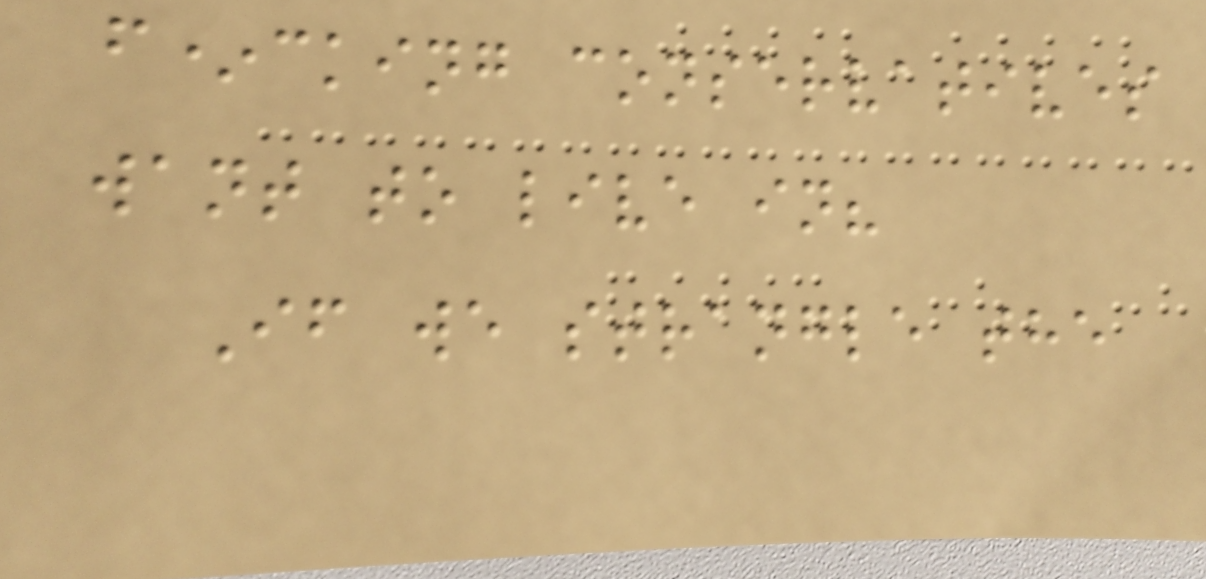f*cking conservatives
want to live in?
If we strangle the
